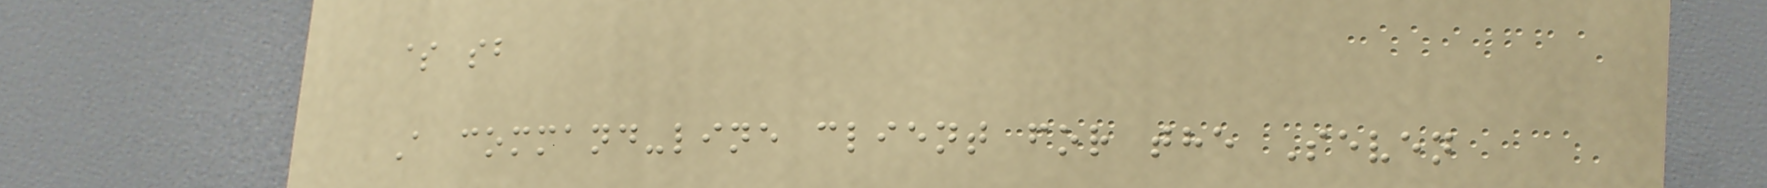$ sb
A command-line client for the Seven
